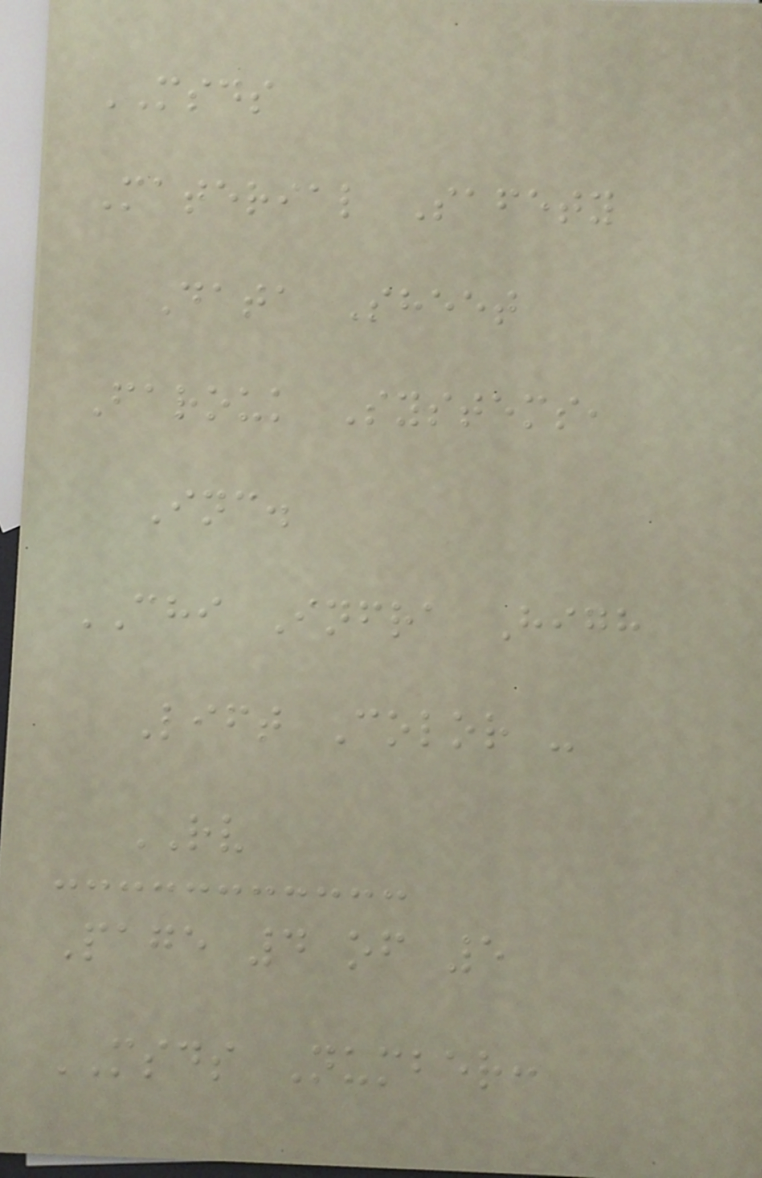MSDS
Material Safety
Data Sheet
Farouk Systems,
Inc.
CHI Infra High
Lift Color -
RV
Page 4 of 5
MSDS Number:
